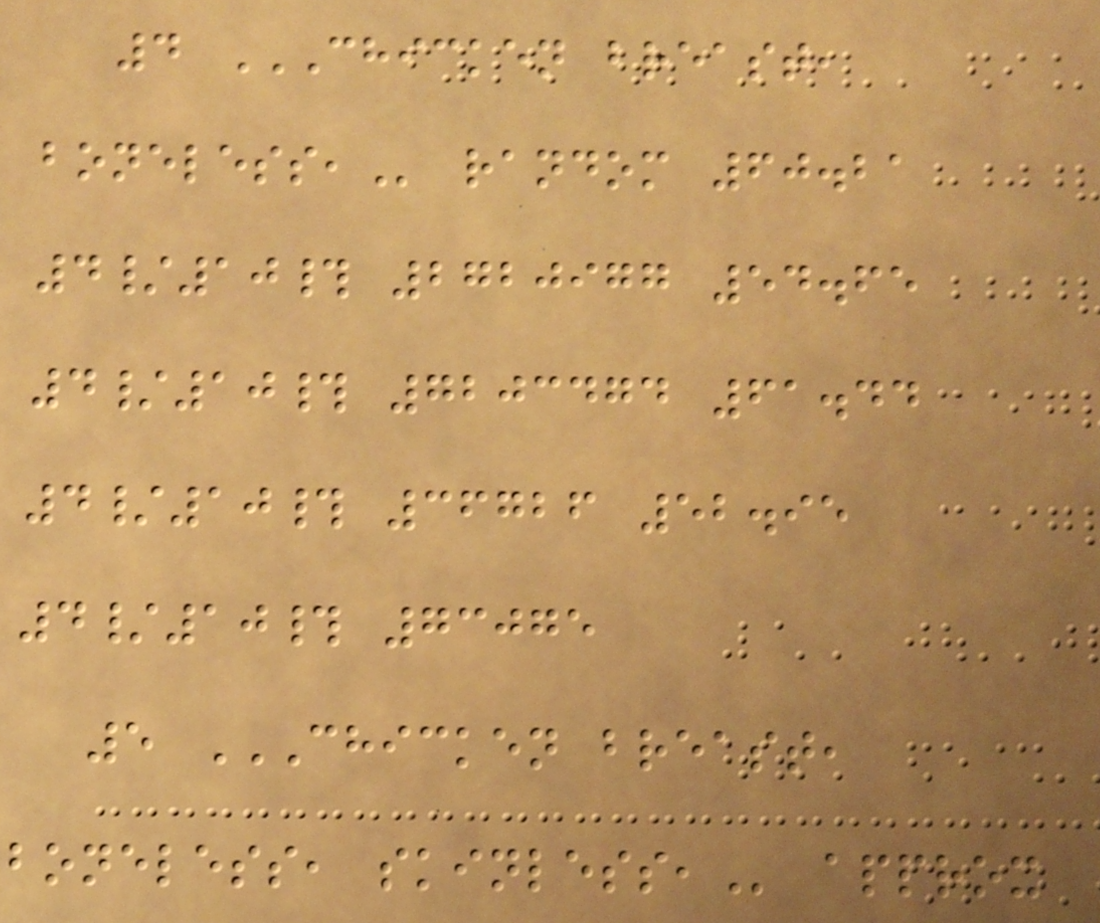4 CHICKEN BREAST,
BONELESS, random 60.21
4/10# 2720977 54.65
4/10# 7203474 61.44
4/10# 36726 52.95
4/10# 73075
5 CHICKEN BREAST,
BONELESS, SKINLESS, approx
